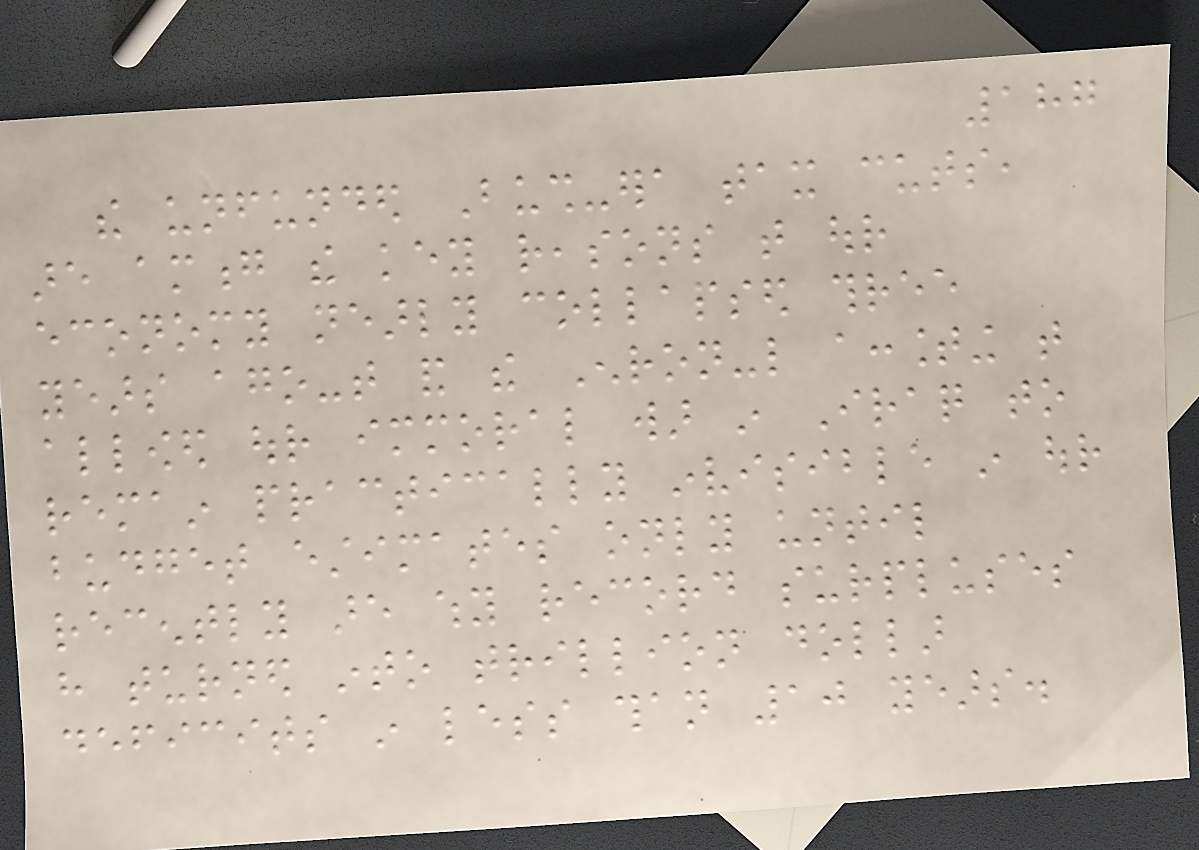187
the unfunded Bush-era tax cuts,
are among the key reasons that our
economy nearly collapsed three
years ago-that and the Enron-like accounting that
allowed our immoral war in Iraq to
remain practically invisible in our
budget estimates only until
recently are why record surpluses
have turned into trillion dollar
deficits in less than 10 years.
